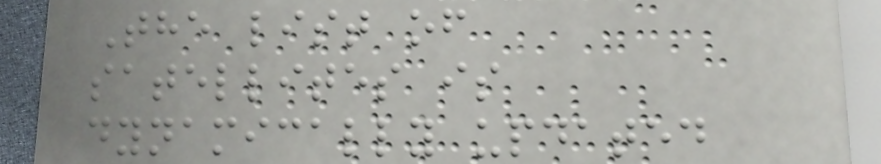The list of
satellites is
dynamically updated
